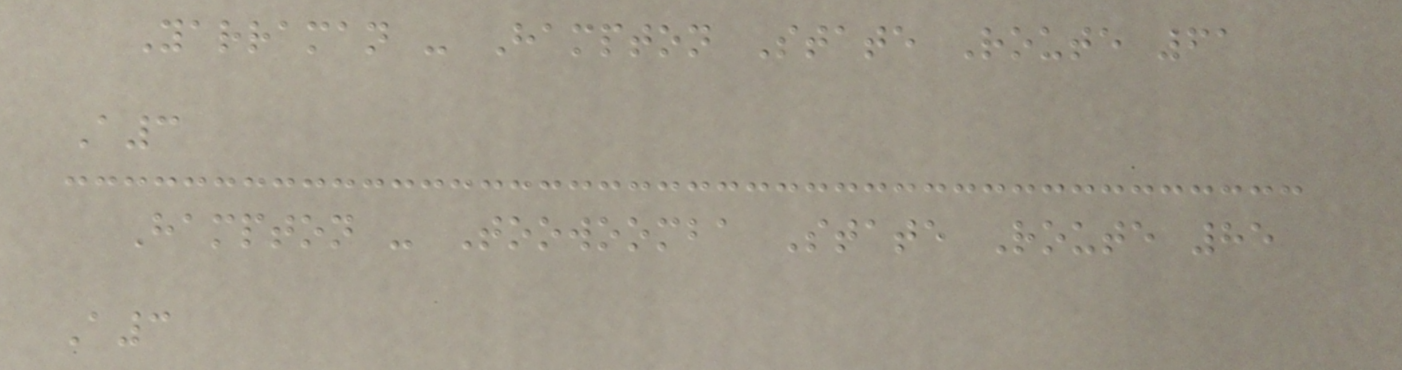Yarraman - Hampton State Route 61
A3
Hampton - Toowoomba State Route 85
A3
